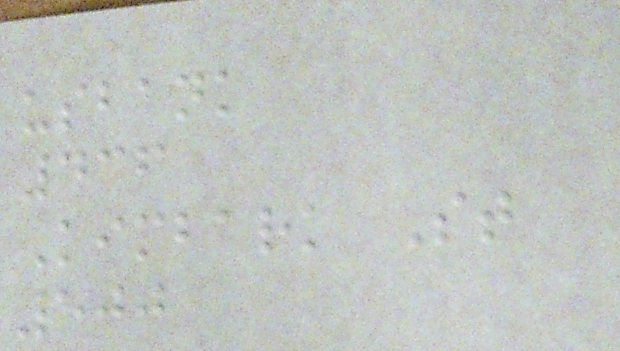usbank
436
Kimbark St
500
